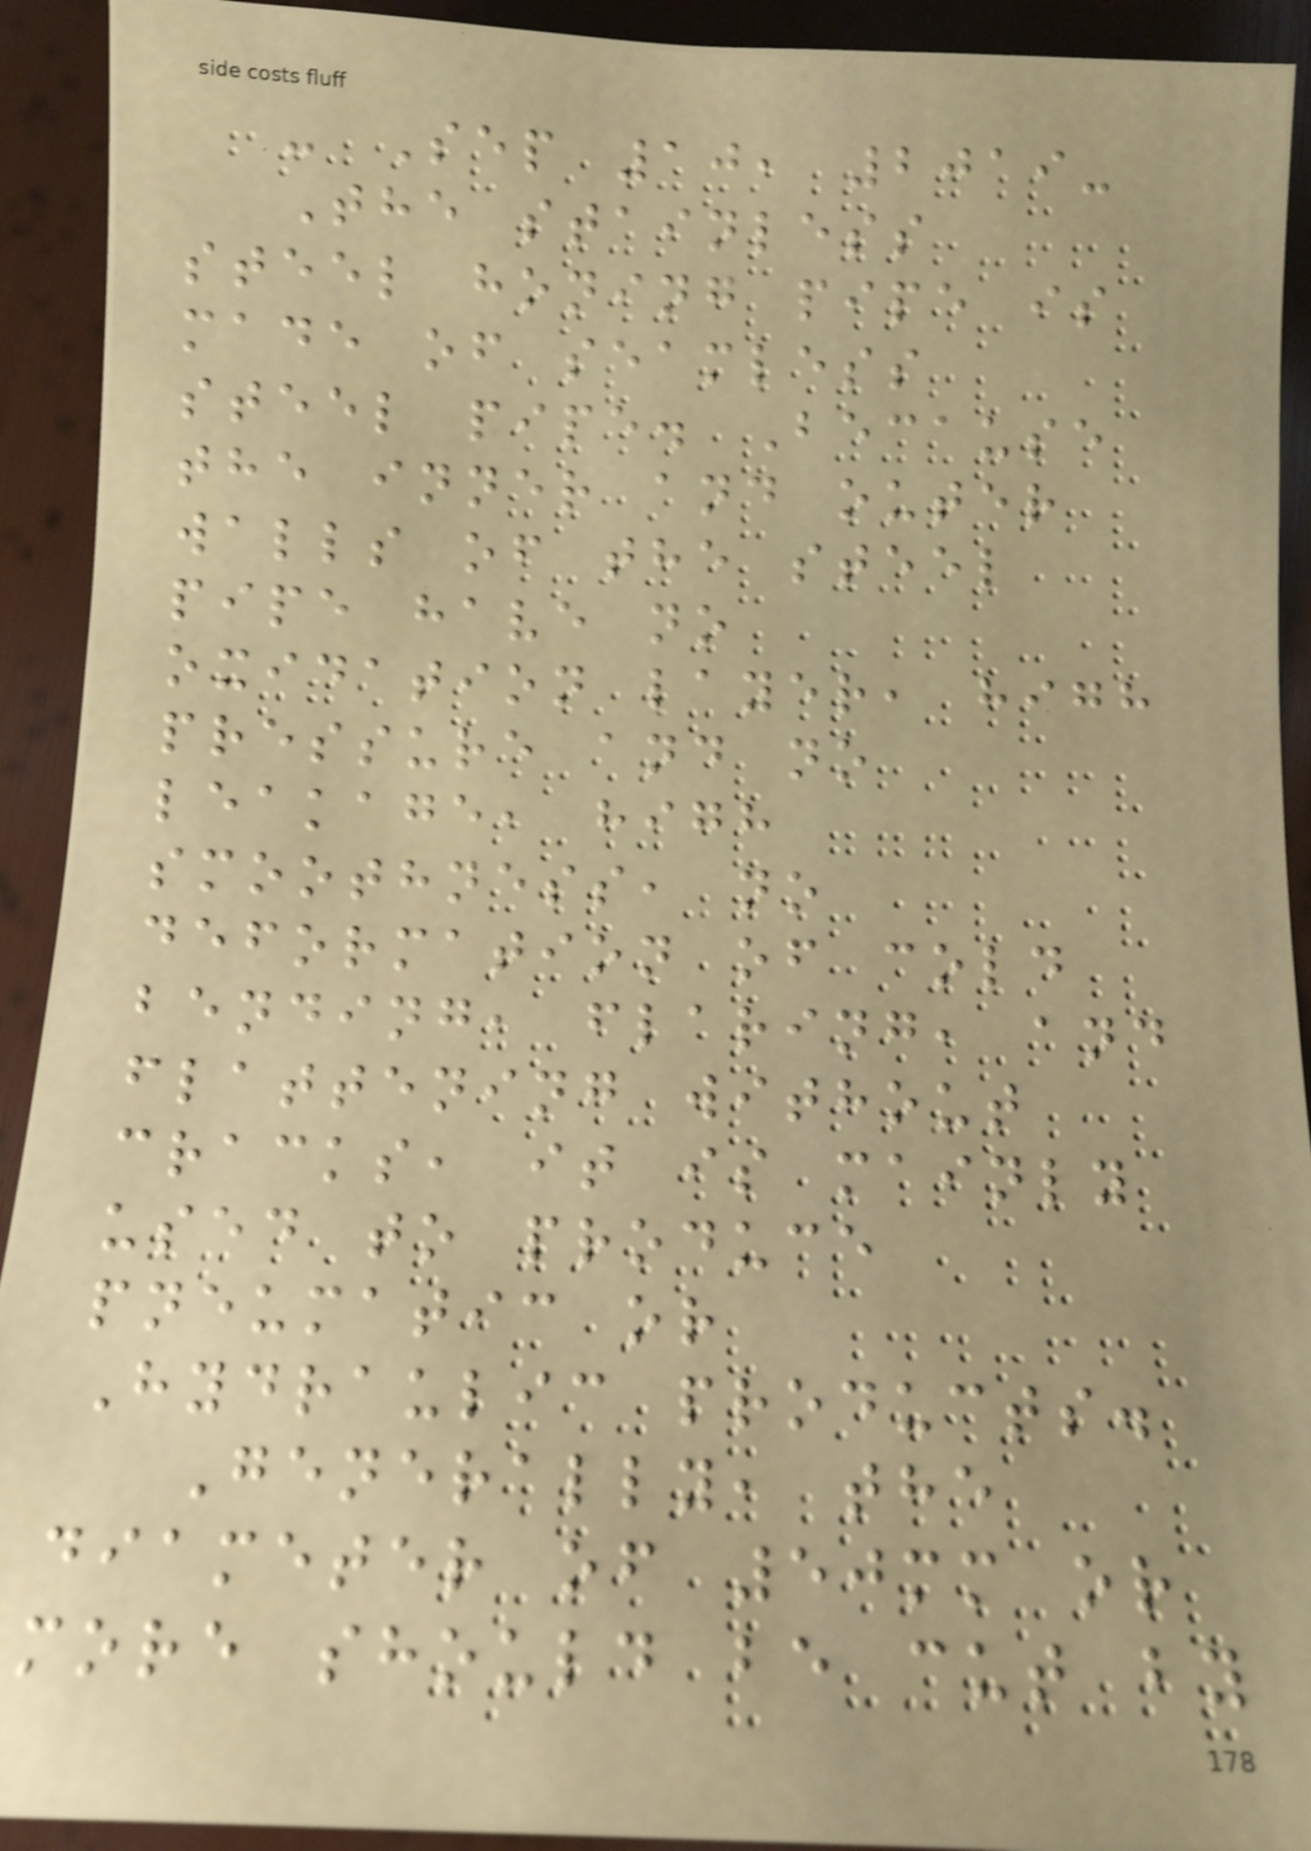- Sep 10, 2019-
The stainless
steel honing pipe is
made of seamless
steel pipe. Because
the inner and outer
walls of the steel
pipe have no
oxidation layer, high
pressure and no
leakage, high
smoothness, no
deformation of cold
bending, flaring, and
flattening without
cracks, it is mainly
used to produce
pneumatic or
Hydraulic products.
Generally, the
diameter of 50mm or
more should be cut by
